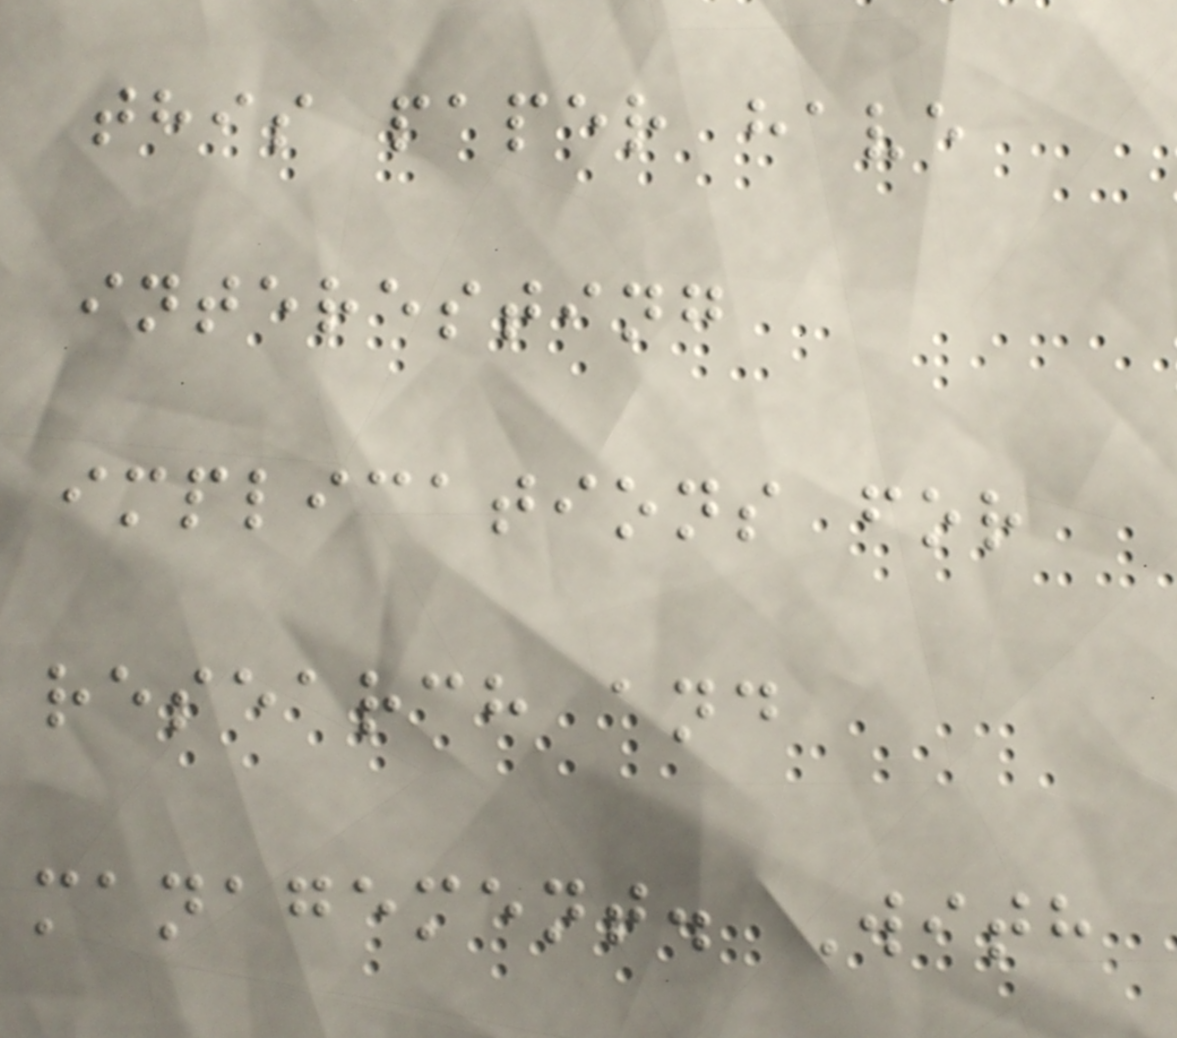this paper have
interesting
implications for
research and
management. With
